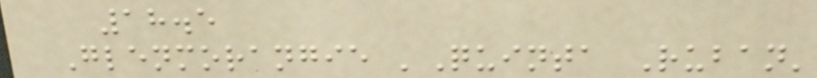18.5
Glenmorangie 'Quinta Ruban'
